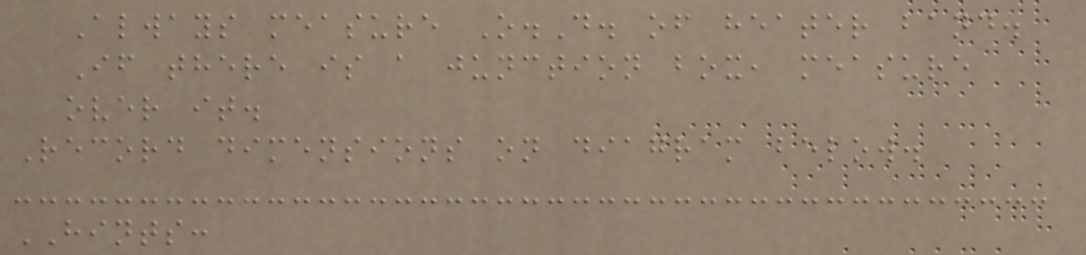Always measure O.D. of heater band.
If there is a junction box, measure
over it.
Record dimensions on diagram below.
HINTS:
